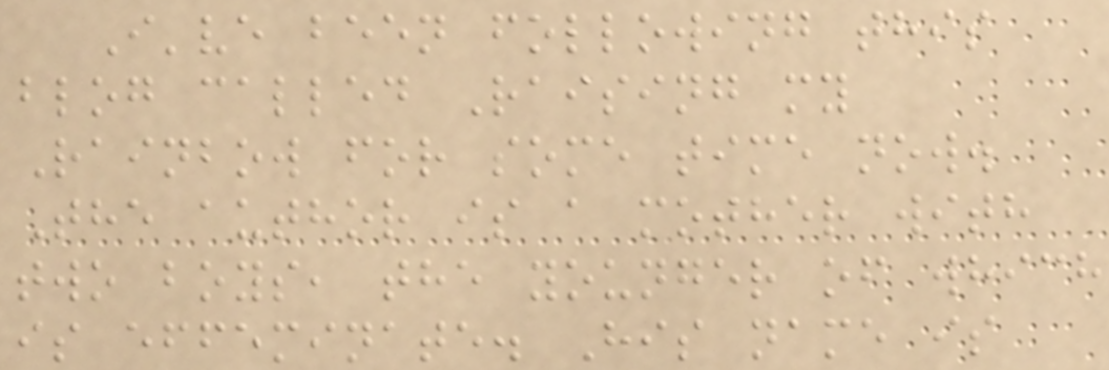I've been following this
blog called Raising my
Rainbow for some time now.
The author is a mother with
two boys, the younger of which
is effeminate. His name is
